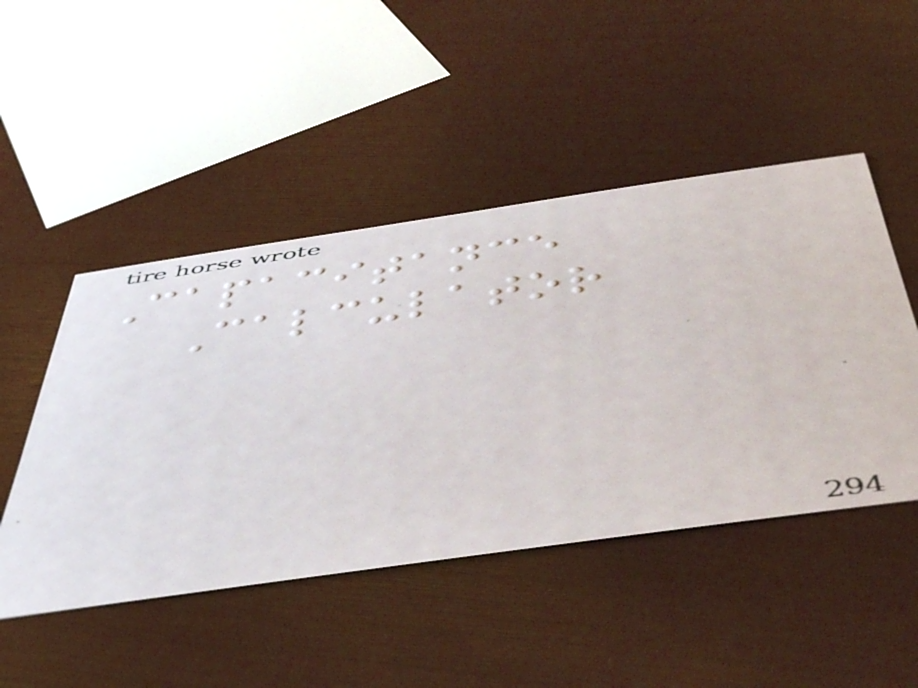Capacitance
Calculator
